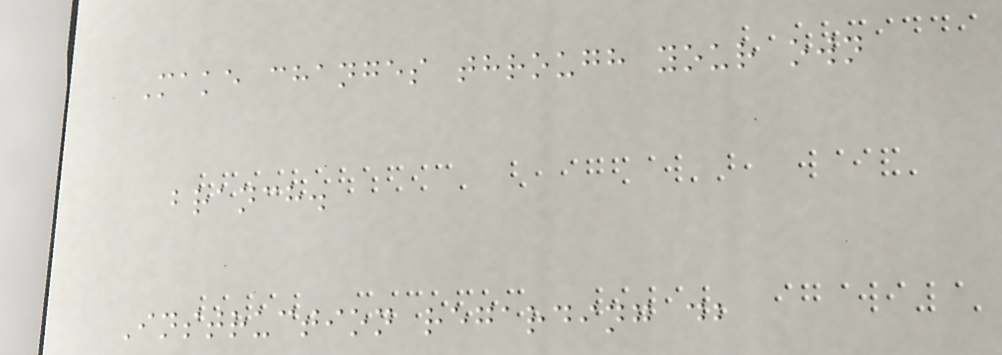Make changes through your own
branch.
Instruction regarding db
